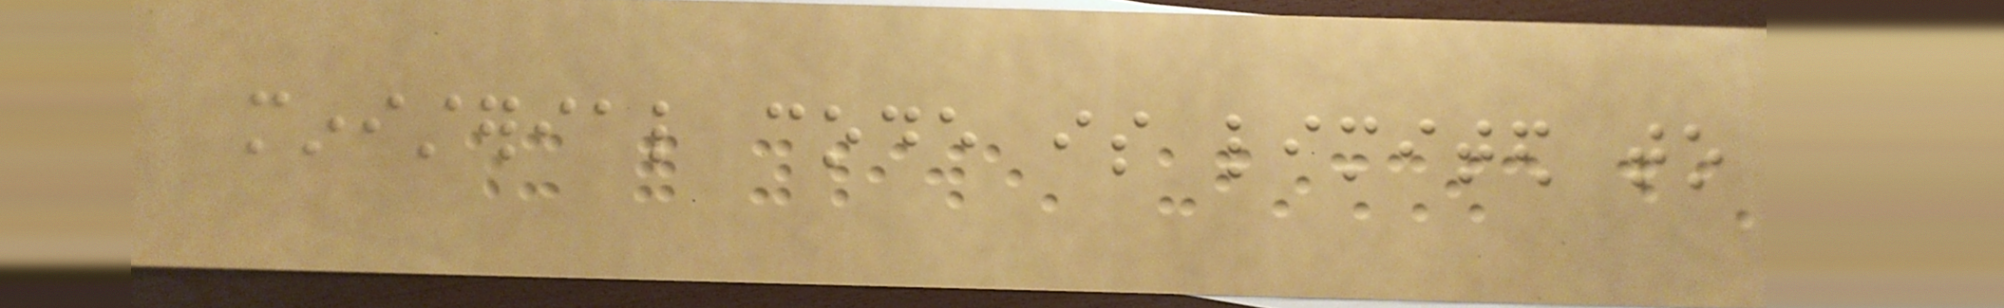ministerial code is limited to
